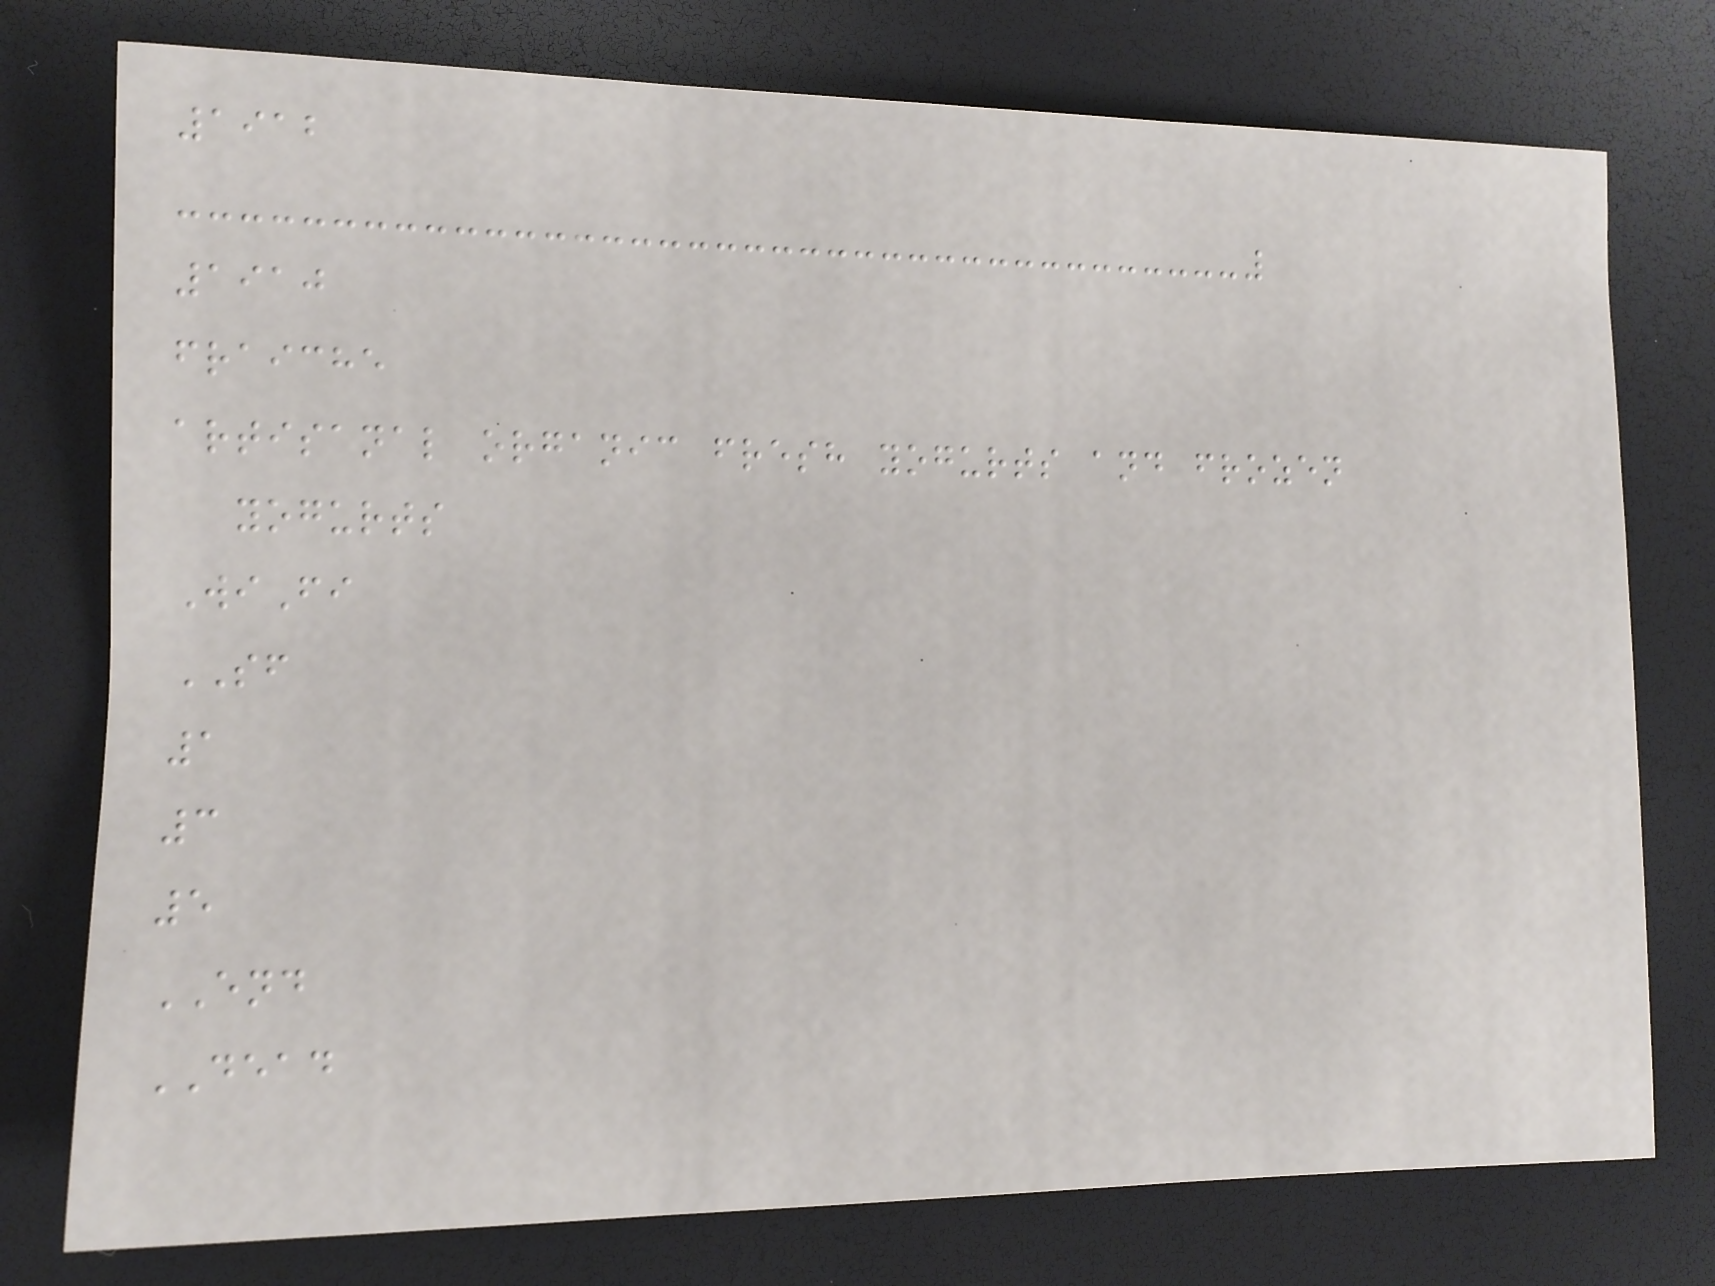1912
1910
fraiche
artisanal organic fresh yogurts and frozen
yogurts
WiFi
SF
1
3
5
END
DEAD
